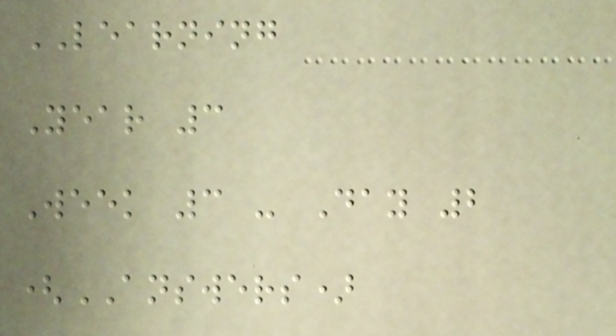LEARNING
Year 3
Week 3 - Day 2
(ANSWERS)
